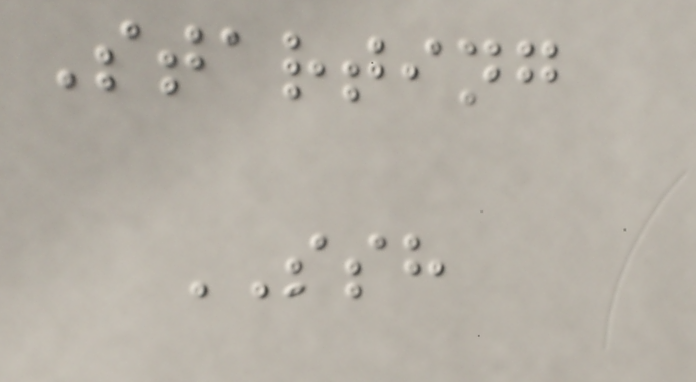Starting
SSH
